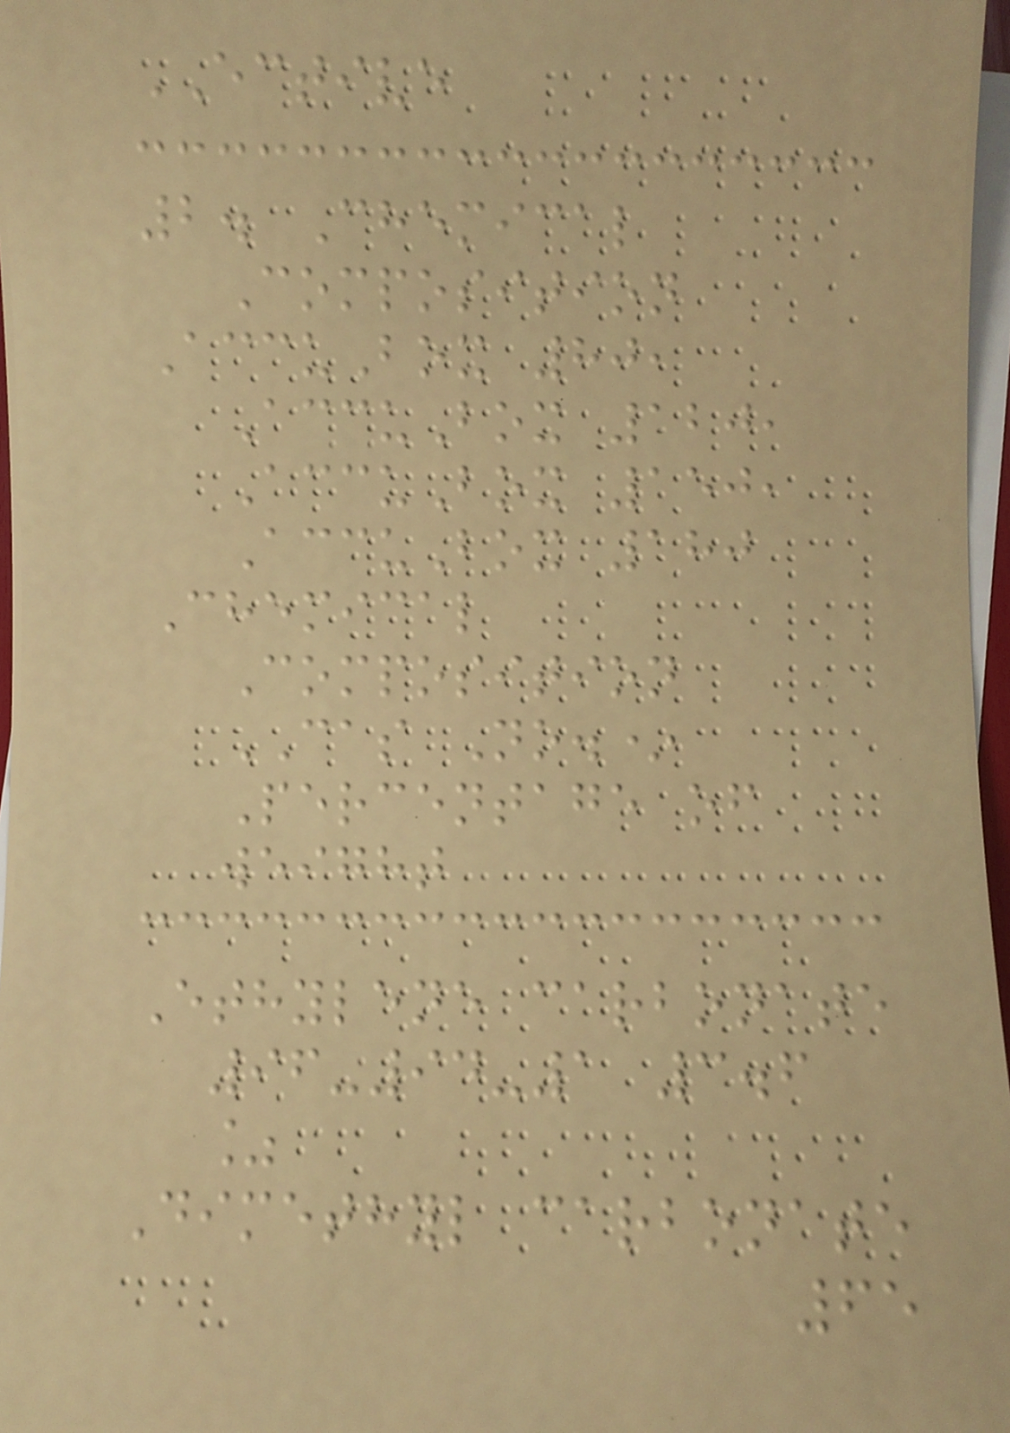ECTIVE
2. Chemical
Composition
AccuBox 80,
AccuBox 120,
AccuBox 150,
AccuBox 180
Chemical
Composition
CAS No.*
Percentage of
weight
Ethylene carbonate
96-94-1 3.6
%
Dimethyl carbonate
65
